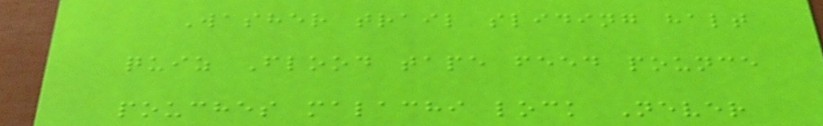Washer trail sliding halt
quiz Flood tape feed pounce
pouches malachi lock Never
